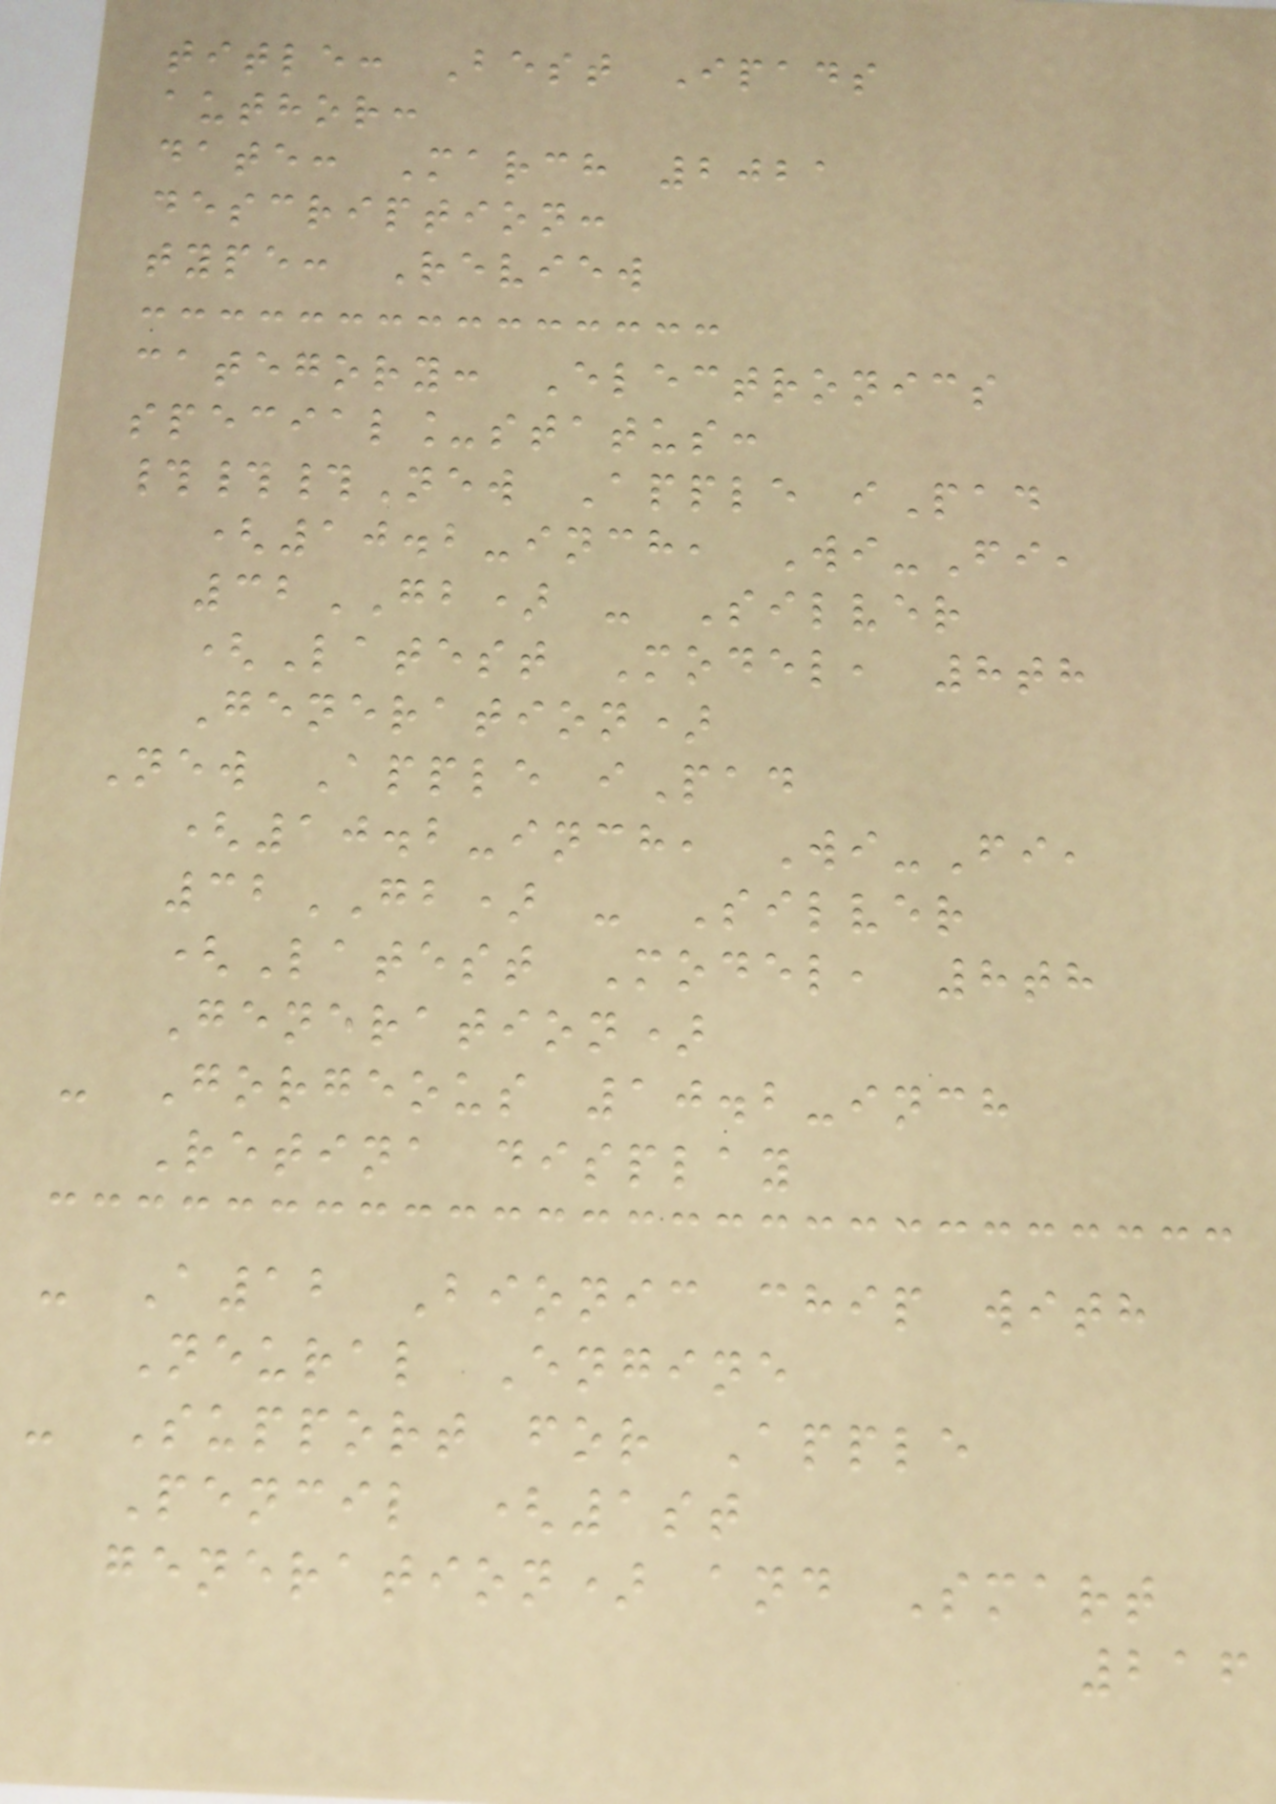title: Best Ipads
author:
date: March 2021
description:
type: Review
category: Electronics
special_status:
###New Apple iPad
(10.2-inch, Wi-Fi,
32GB) - Silver
(Latest Model, 8th
Generation)
New Apple iPad
(10.2-inch, Wi-Fi,
32GB) - Silver
(Latest Model, 8th
Generation)
- Gorgeous 10.2-inch
Retina display
- A12 Bionic chip with
Neural Engine
- Support for Apple
Pencil (1st
generation) and Smart
216
